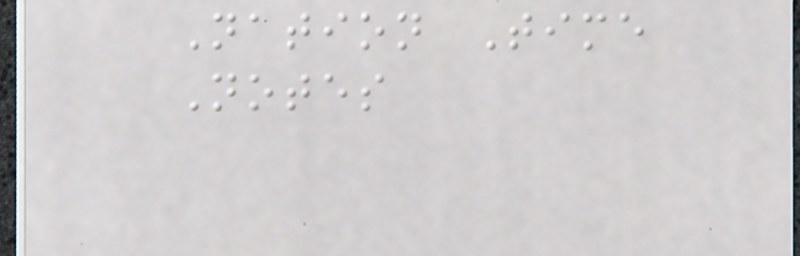Nation Time
Notes
